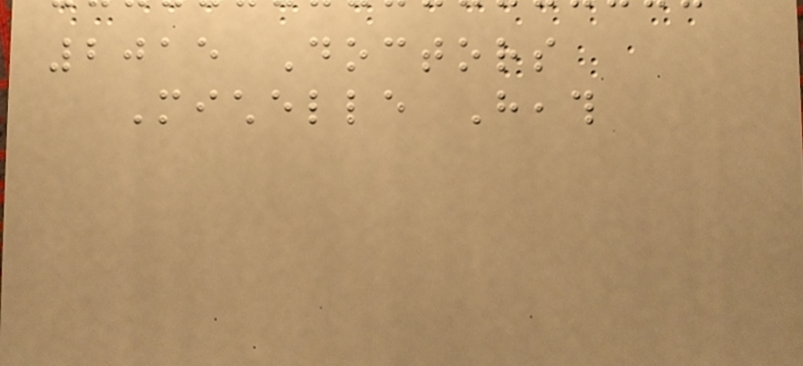2015 Doctors
Michelle Heath
